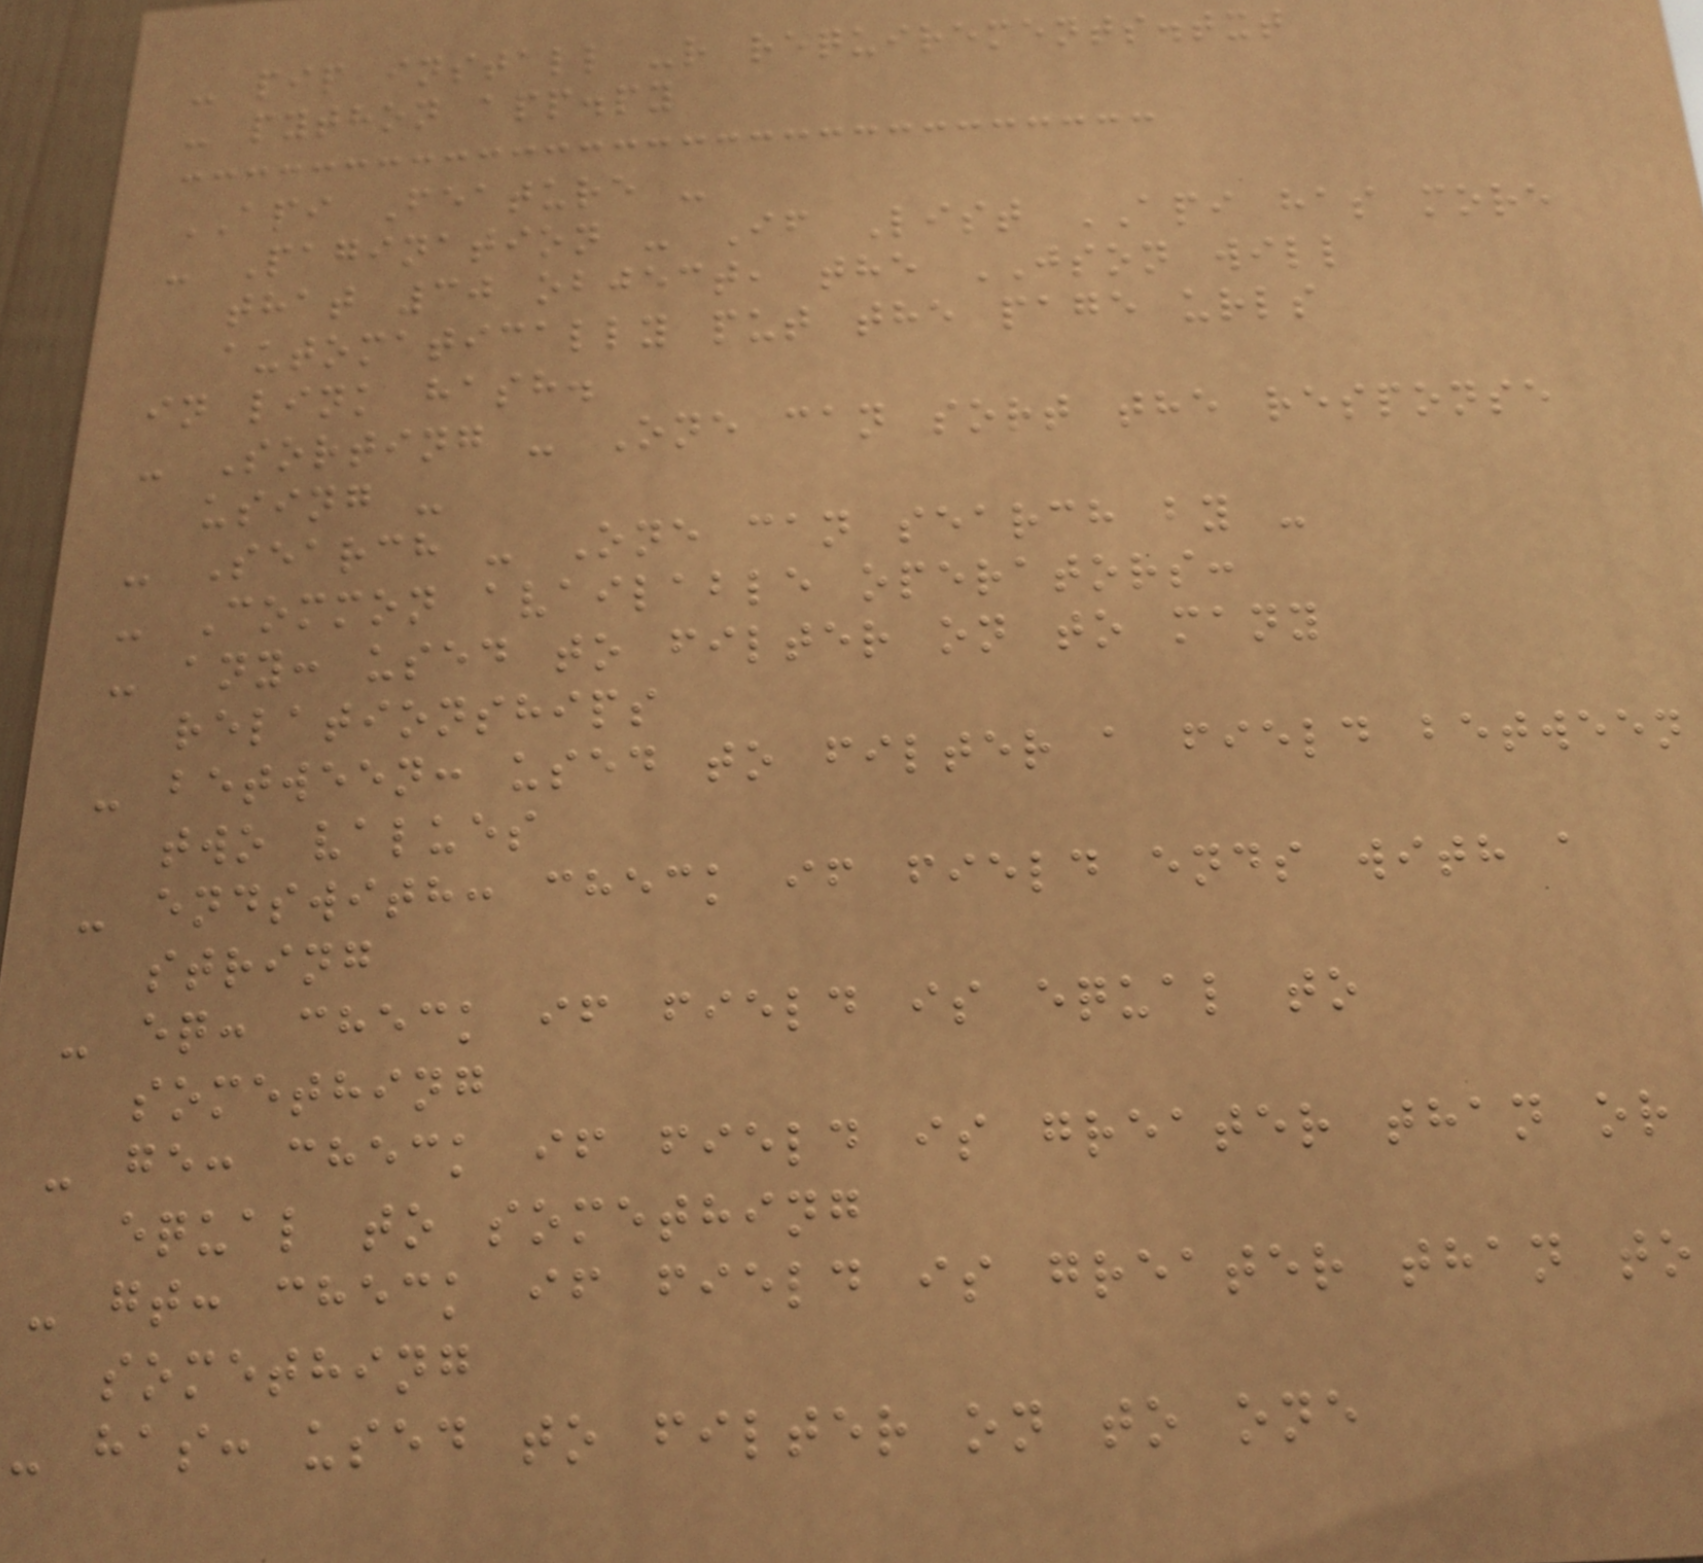- pip install -r requirements.txt
- python app.py
API Feature -
- Pagination - If List API has more
that 30 object, the JSON will
automatically put the page urls
in link hash.
- Sorting - One can sort the response
using -
- Search - One can search by -
- Common available operators:
- any: used to filter on to many
relationships
- between: used to filter a field between
two values
- endswith: check if field ends with a
string
- eq: check if field is equal to
something
- ge: check if field is greater than or
equal to something
- gt: check if field is greater than to
something
- has: used to filter on to one
